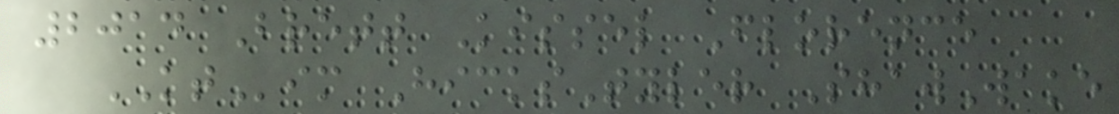2014 Brett Kissel Florence
KTim HicksTyler ShawWake
